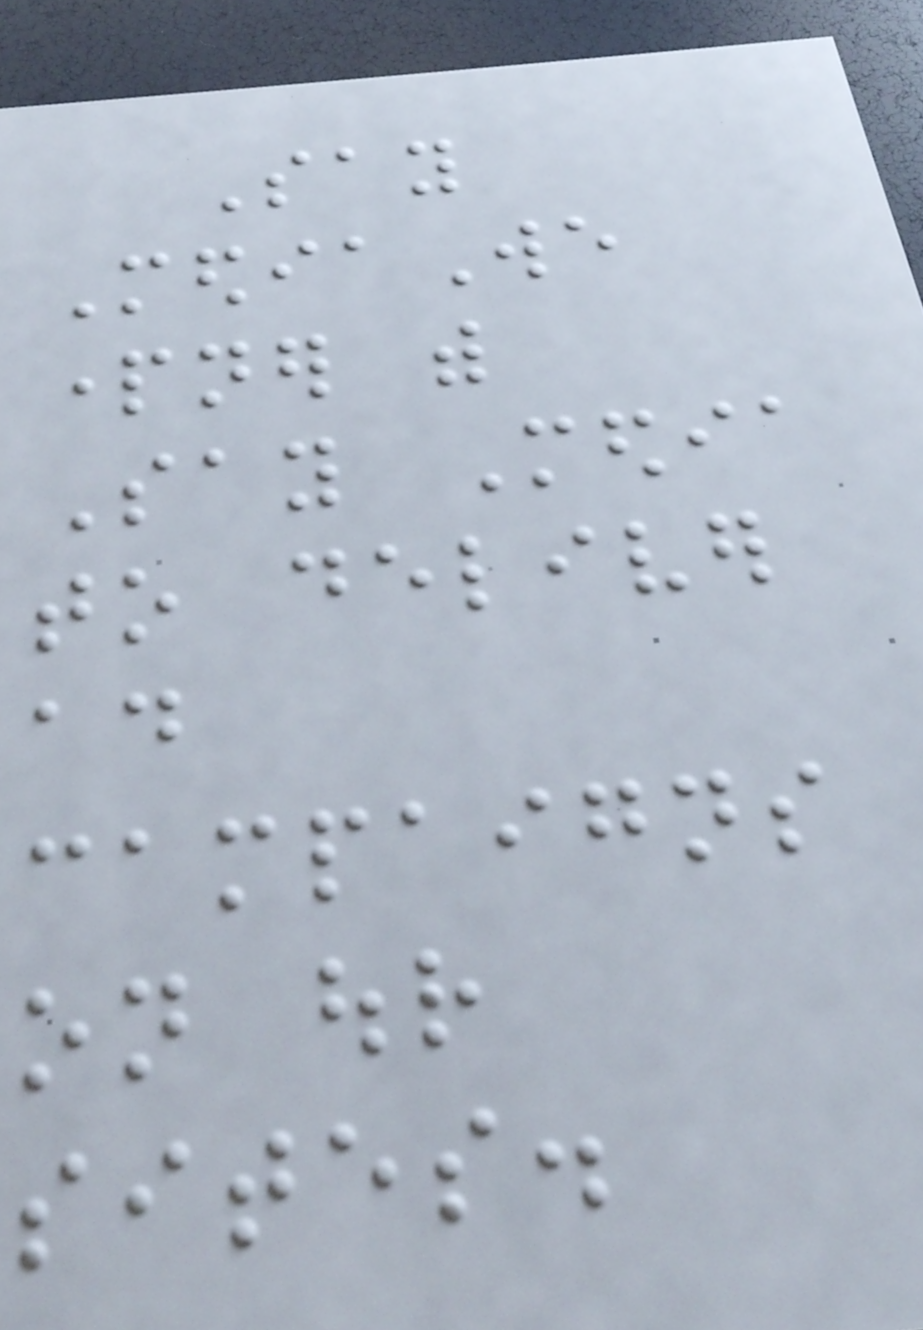Say
MediaWe
partner with
Say Media
to deliver
ad
campaigns
on our
sites.
